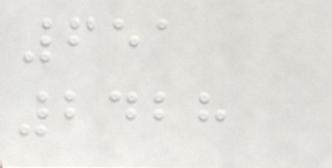651
2428
